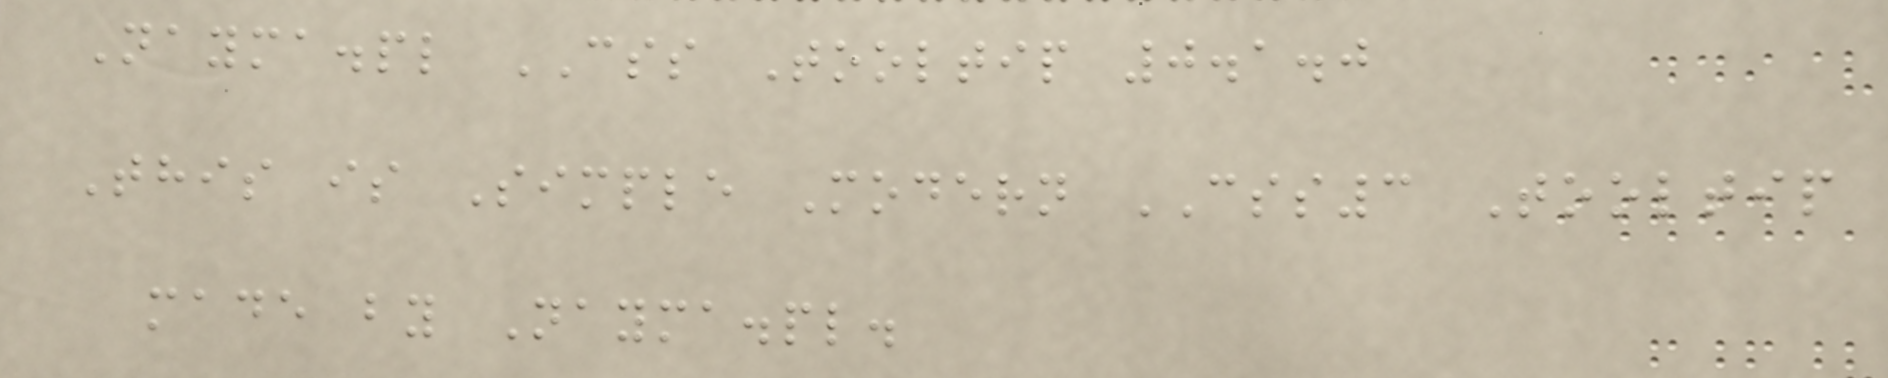Nayma.pl CSS Tooltip 0.1.0
This is Simple Modern CSS3 Tooltip
made by Nayma.pl.
